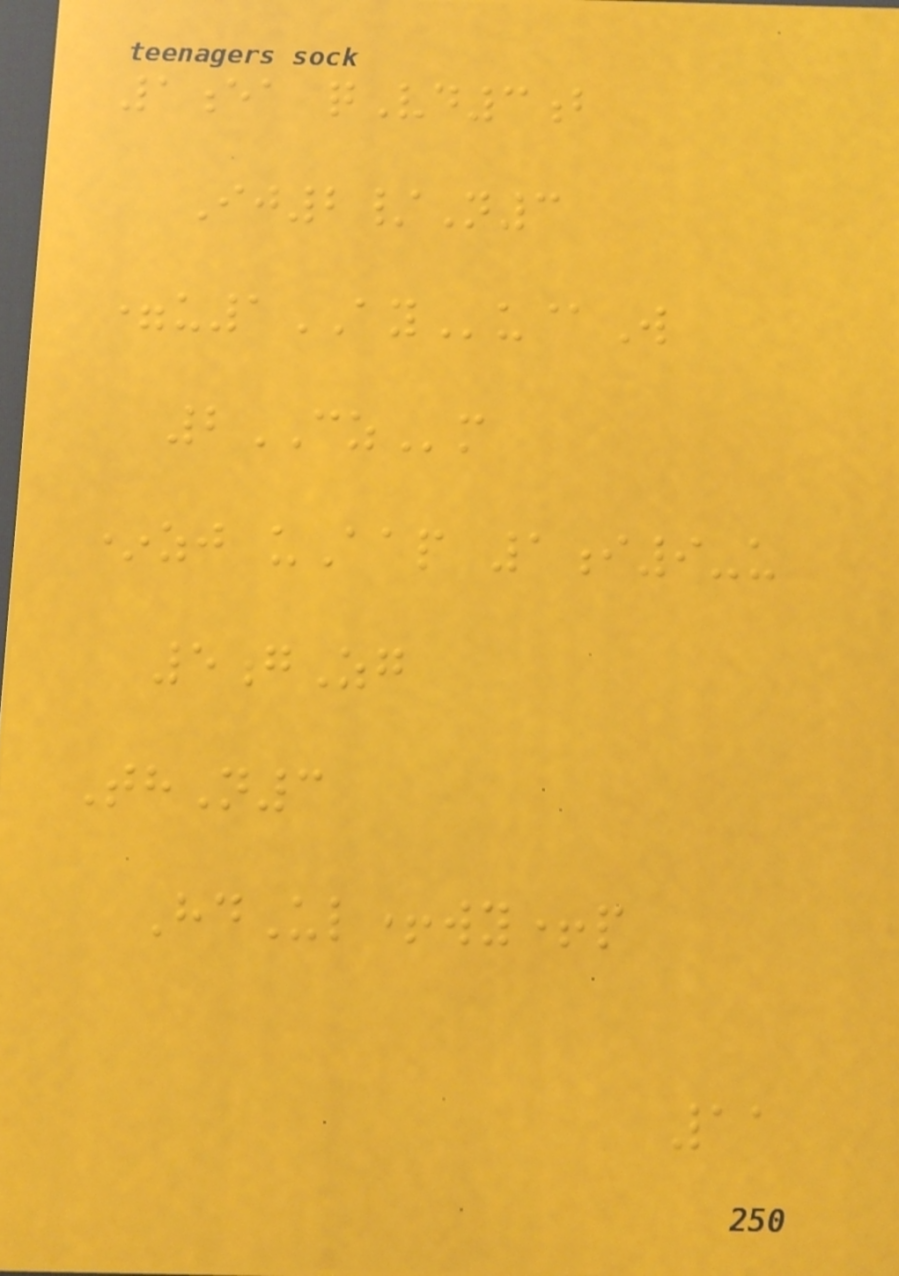1ea qVd3b
Ij2/N3
=u1AYu@W
2CZm
*zj uAap 1i9-u
5gZg
ThN3
HdUl+wy+p
11
